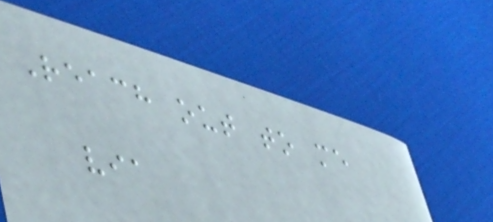Reach out to me
via
